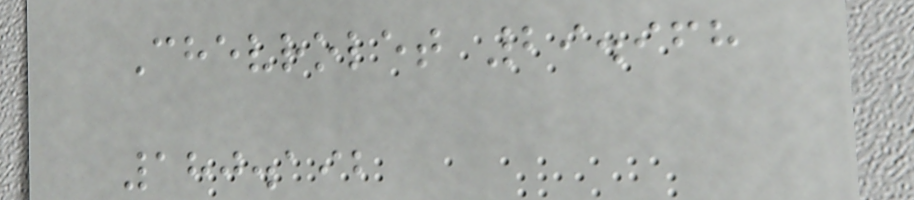Chevrolet 29.968
180.192
